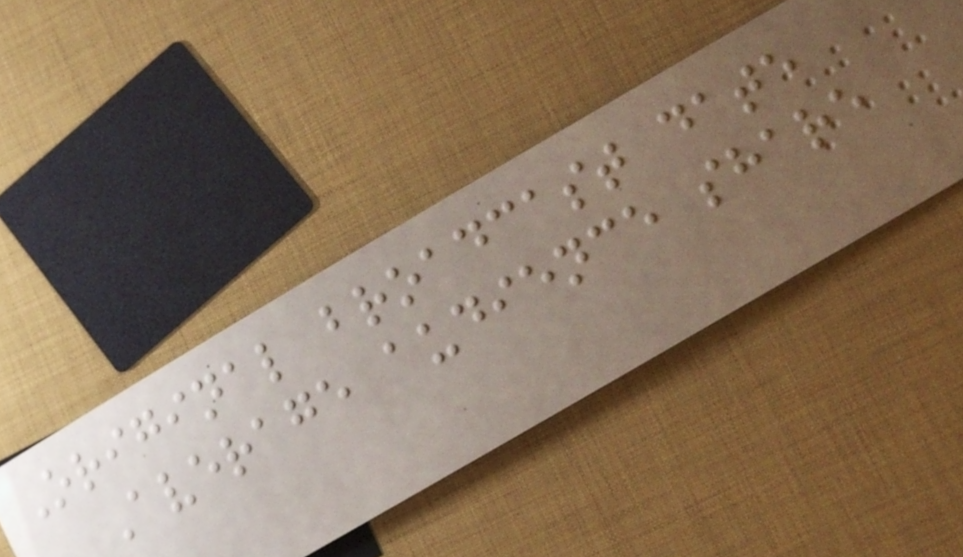Original broadcast date
Average audience share
